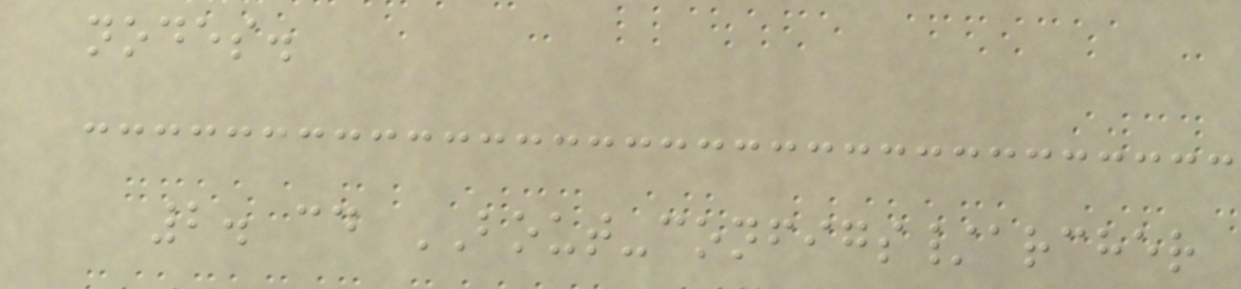nodes.
2. cd BOUT-configs/archer
